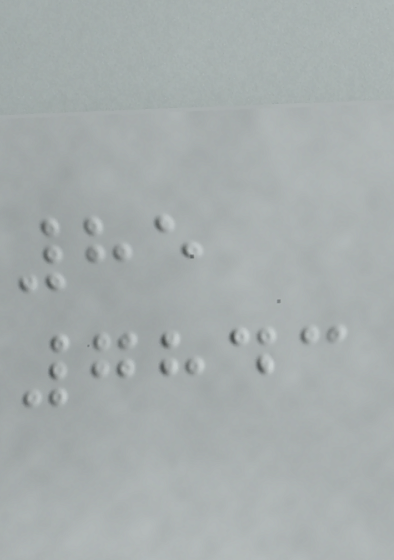85
7843
